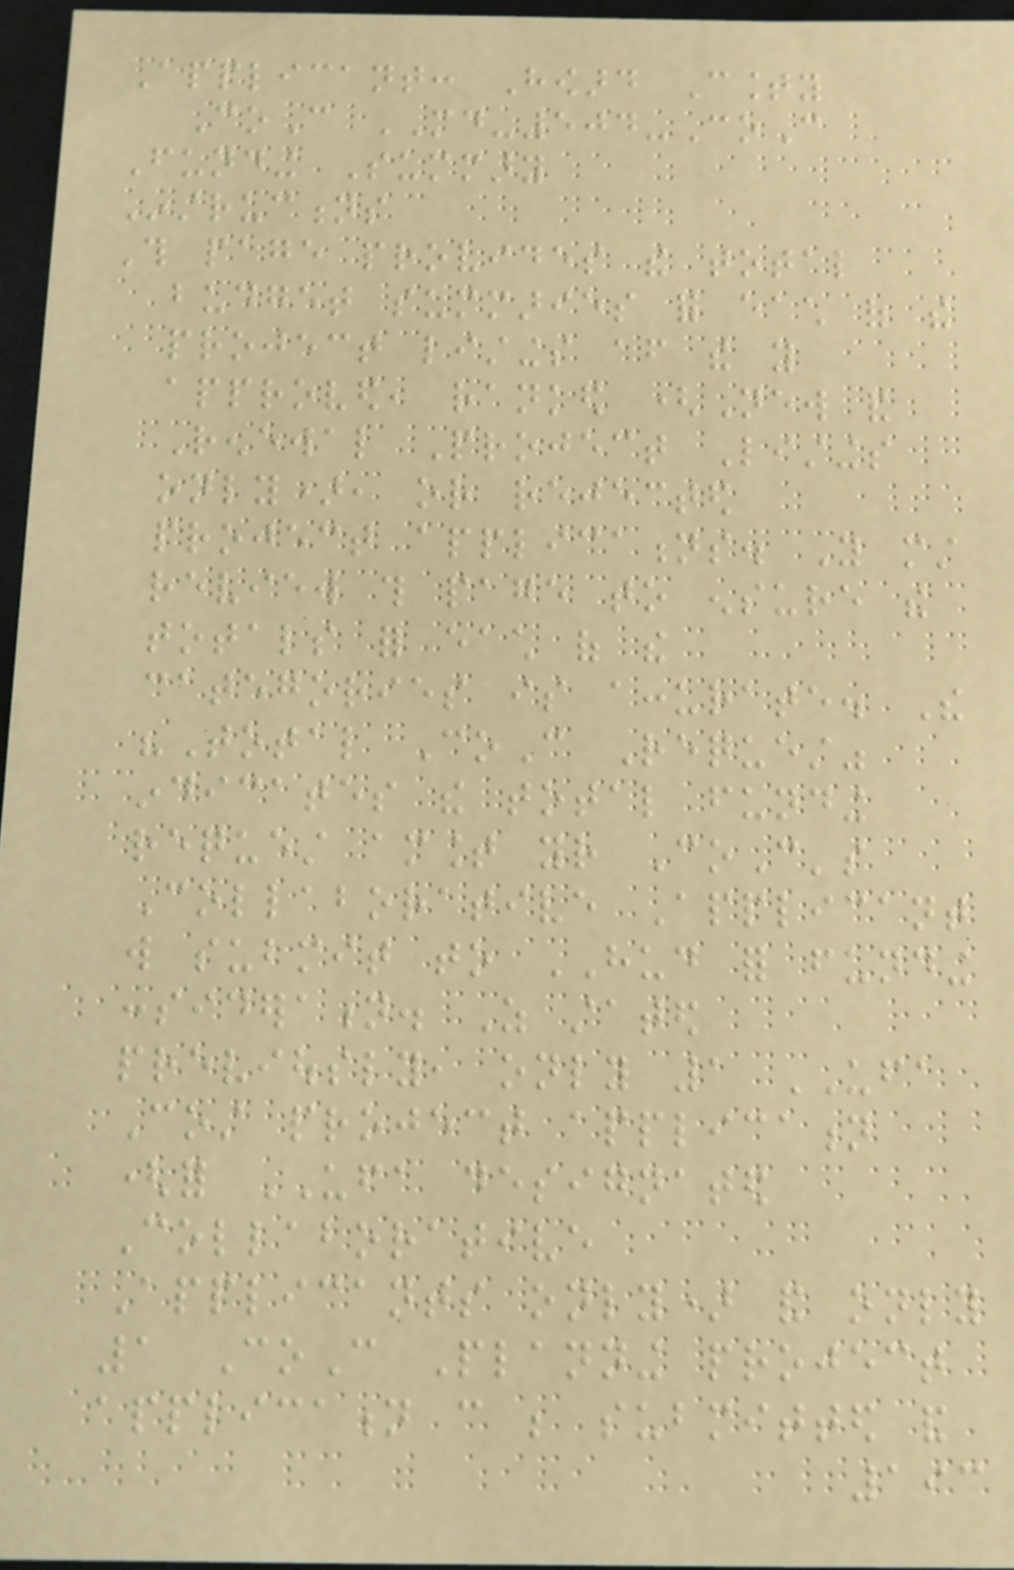Applicant: Howard County
CoC MD-504-CoC
Funding Summary
Instructions
This page provides the total
budget summaries for each of the
project listings after the you
approved, ranked (New and
Renewal Project Listings
only), or rejected
project applications. You must
review this page to ensure the
totals for each of the
categories is accurate. The
"Total CoC Request"
indicates the total funding
request amount your CoC's
Collaborative Applicant
will submit to HUD for funding
consideration. As stated
previously, only 1 UFA
Cost project application
(for UFA designated
Collaborative
Applicants only) and only
1 CoC Planning project
application can be submitted and
193
